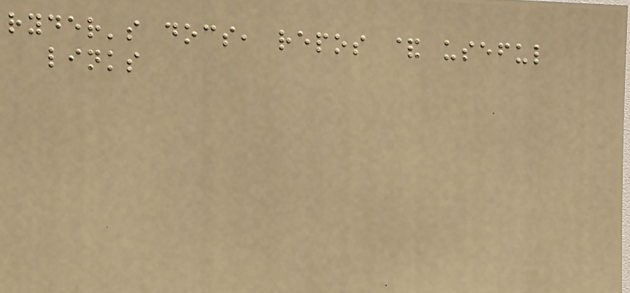ryder's docs, repos & useful
links
